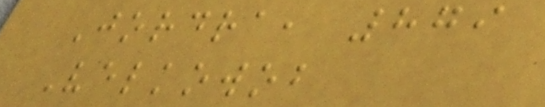Jordra, 879
Velkowob
